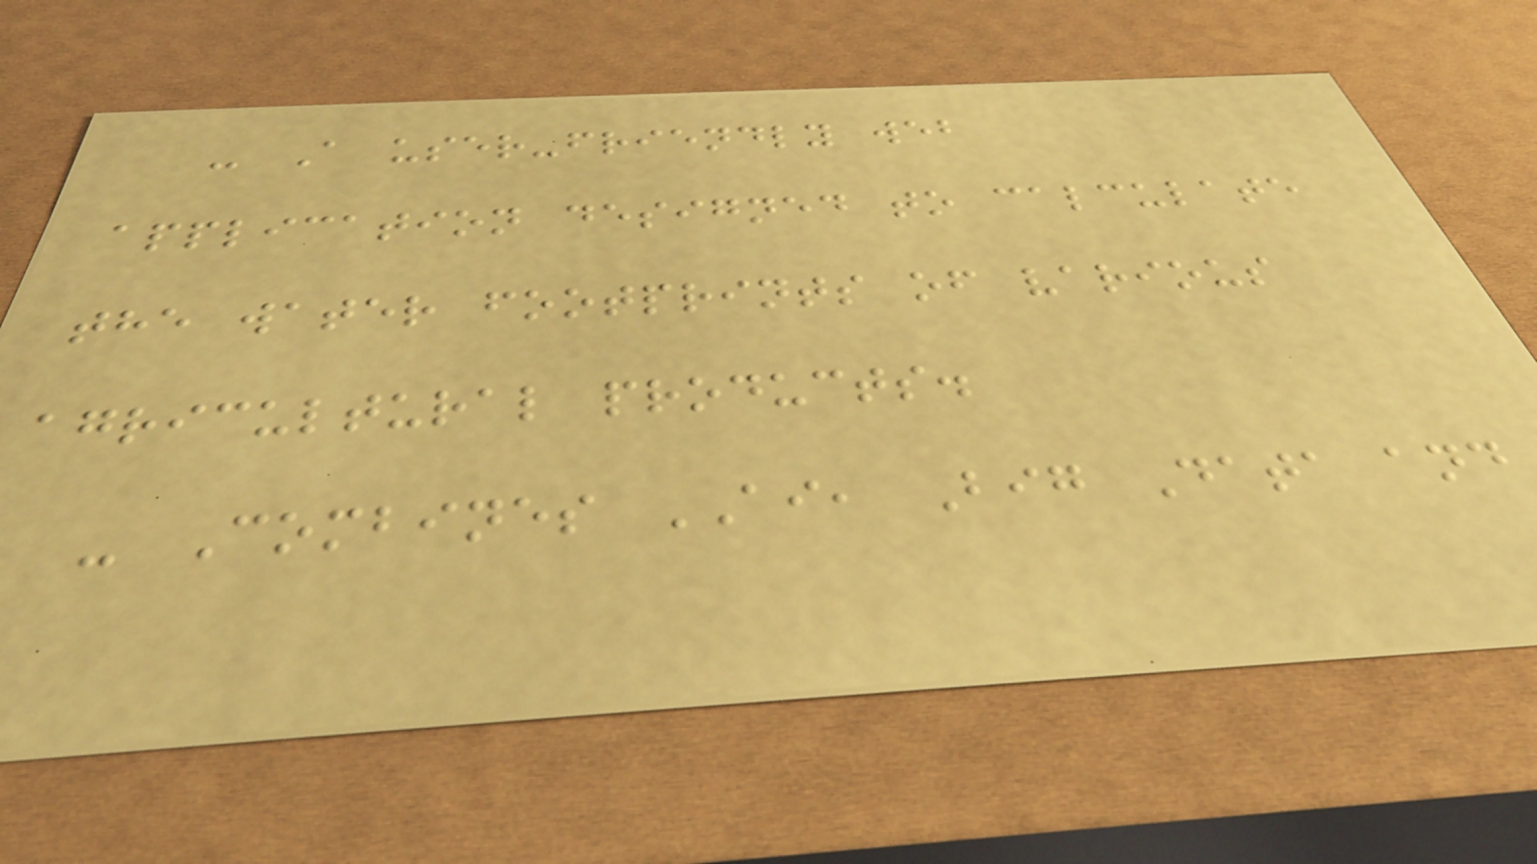- A user-friendly web
application designed to calculate
the water footprints of various
agricultural products.
- Combines AI, Big Data and
